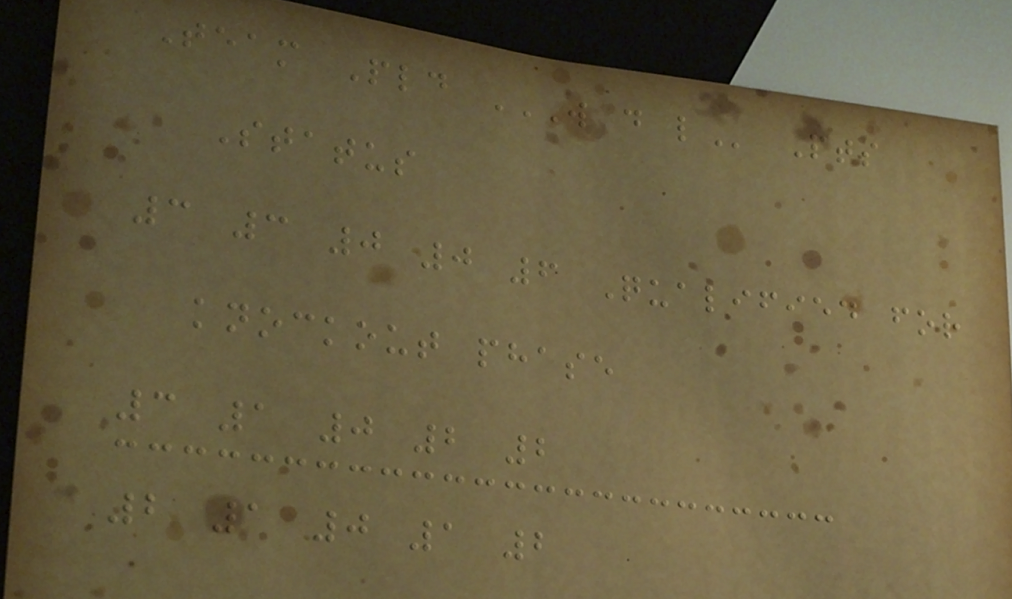Team Pld W D L Pts
Status
3 3 0 0 6 Qualified for
knockout phase
3 1 0 2 2
2 1 0 1 2
